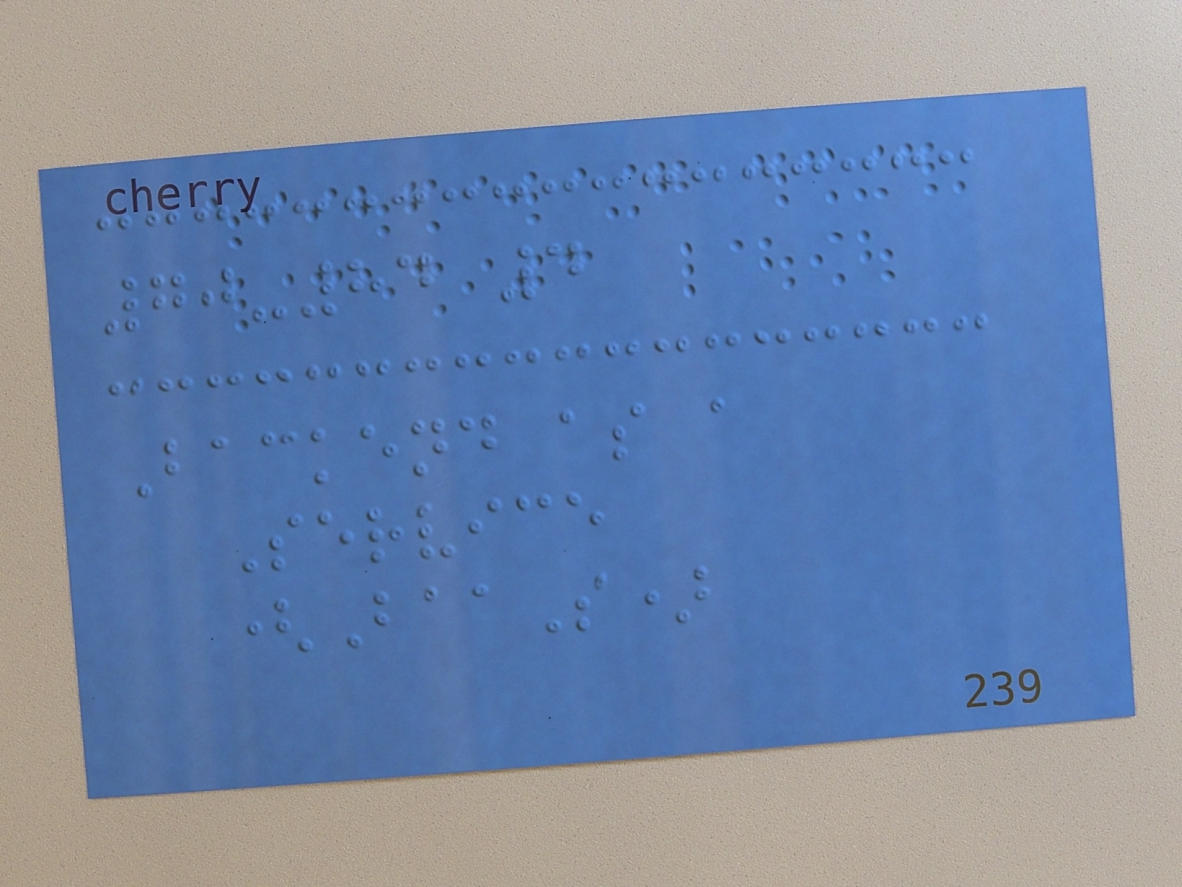70-84 4
Backend as a
Service
(BaaS)
